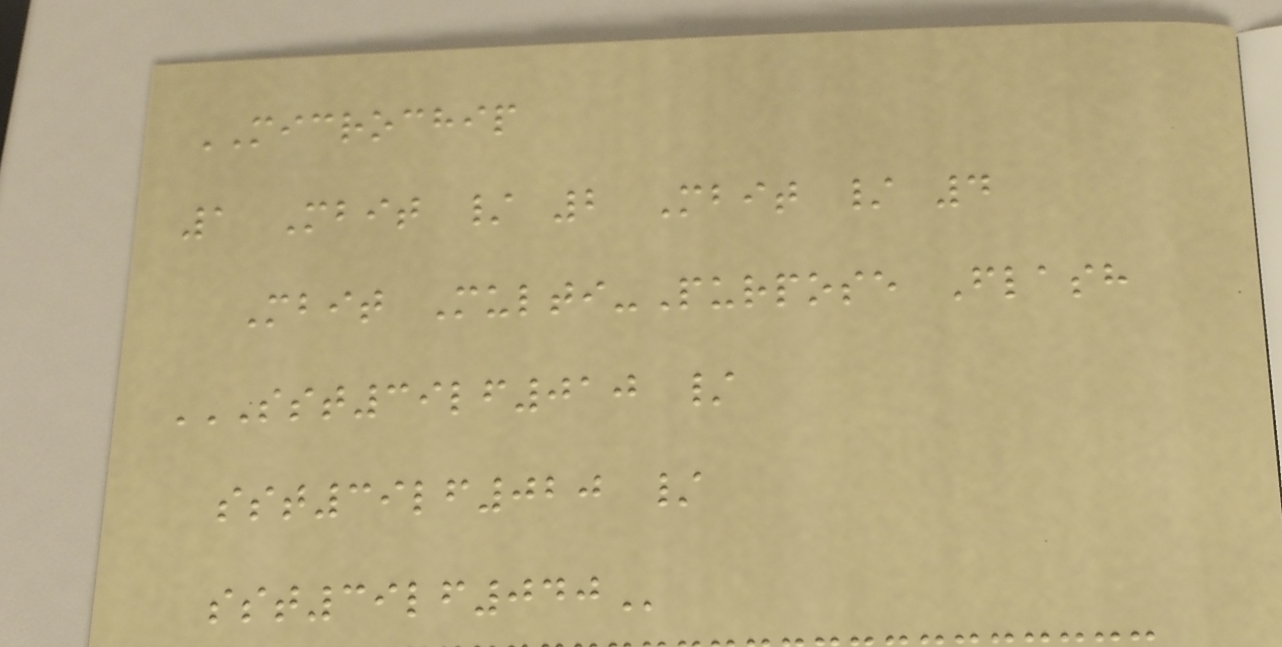MICROCHIP
1 Mbit / 2 Mbit / 4
Mbit Multi-Purpose Flash
SST39LF010 /
SST39LF020 /
SST39LF040
